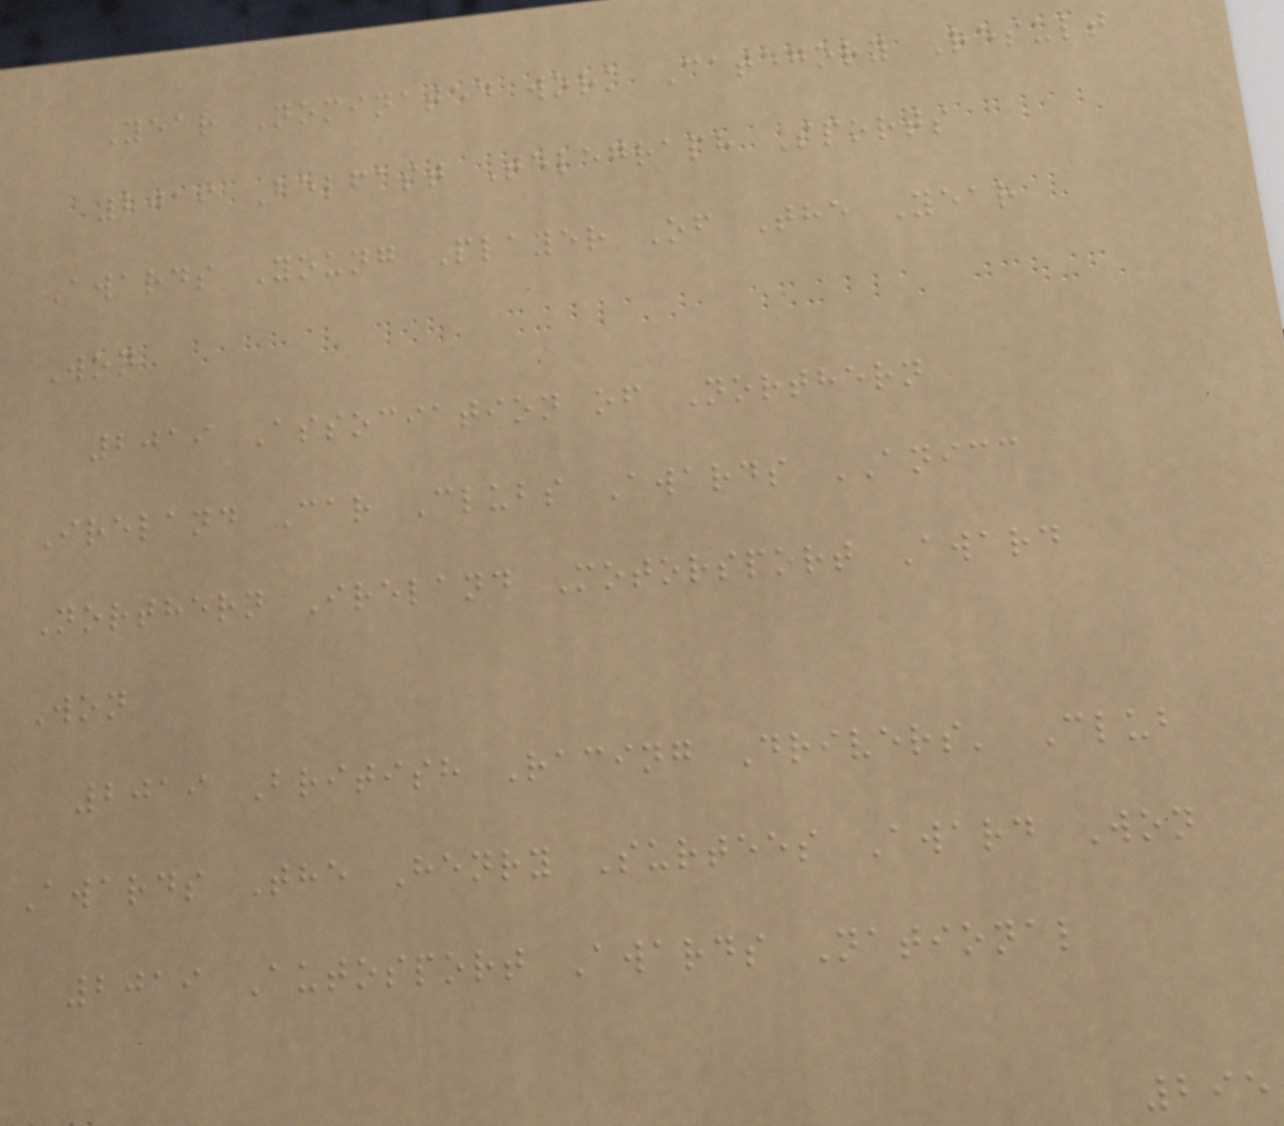Year Nominated work Category Result
2019 Belfast Telegraph Sports
Awards Young Player Of The Year
Won
2019 Association of Northern
Ireland Car Clubs Awards ANICC
Northern Ireland Motorsport Award
Won
2019 British Racing Drivers' Club
Awards The Henry Surtees Award Won
2019 Autosport Awards National
295
